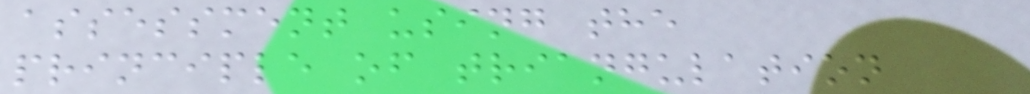assessment using the
principle of triangulation
